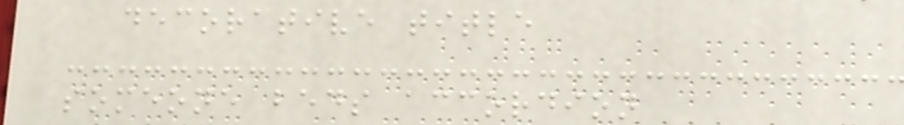decorative title
someone beds accordion
